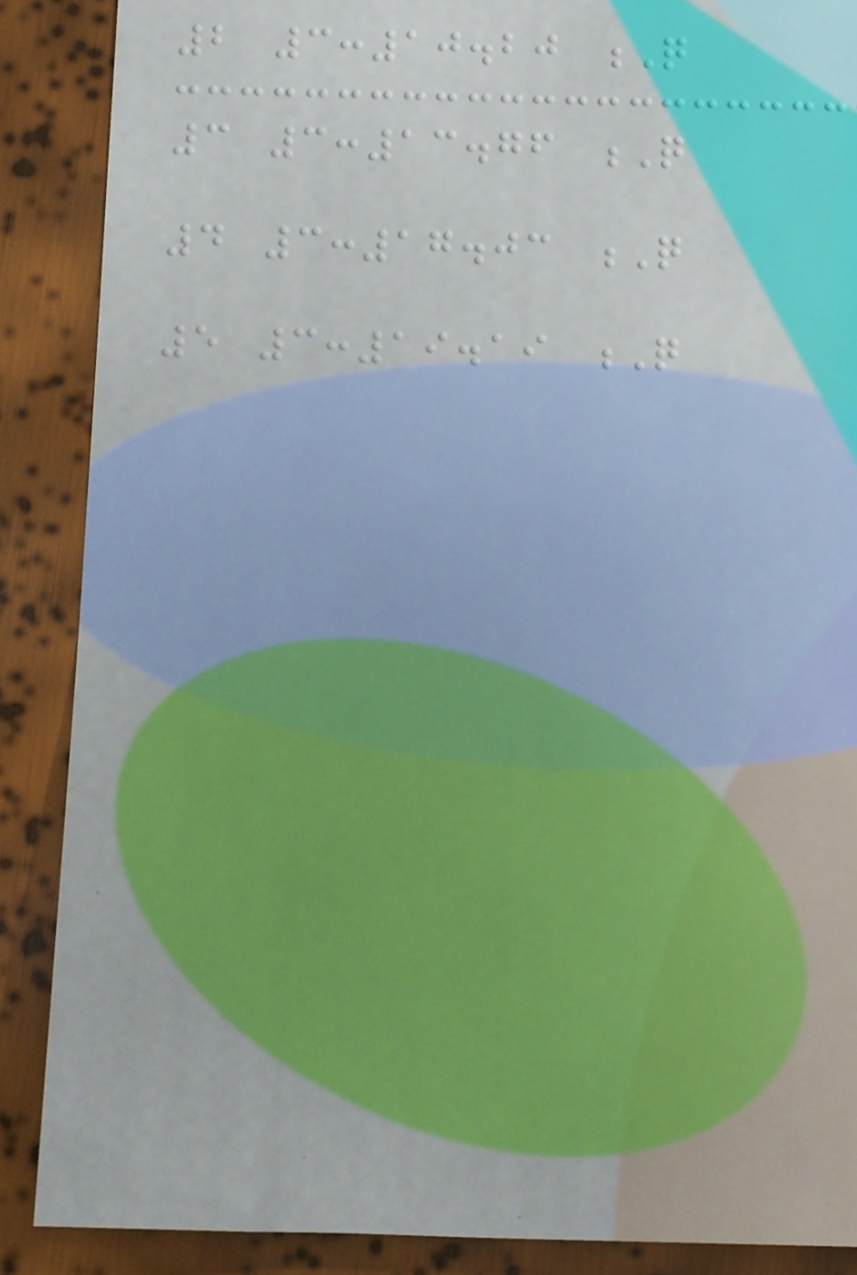2 3:10.20 Q
3 3:13.76 Q
4 3:17.03 Q
5 3:19.19 Q
